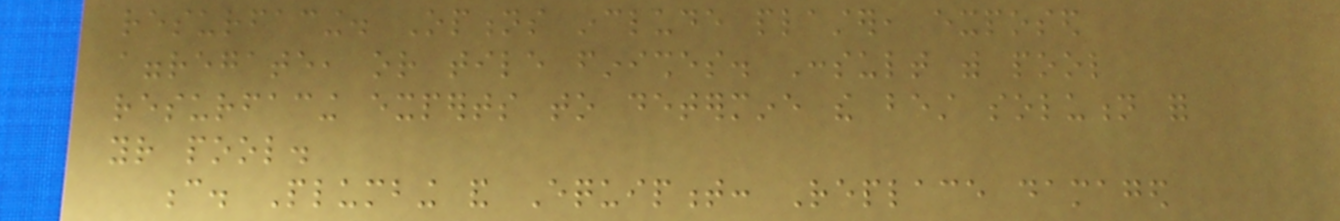resurfacing. Options include plaster, exposed
aggregate, or tile finishes. Consult with pool
resurfacing experts to determine the best solution for
your pool.
c. Plumbing and Equipment: Replace damaged
